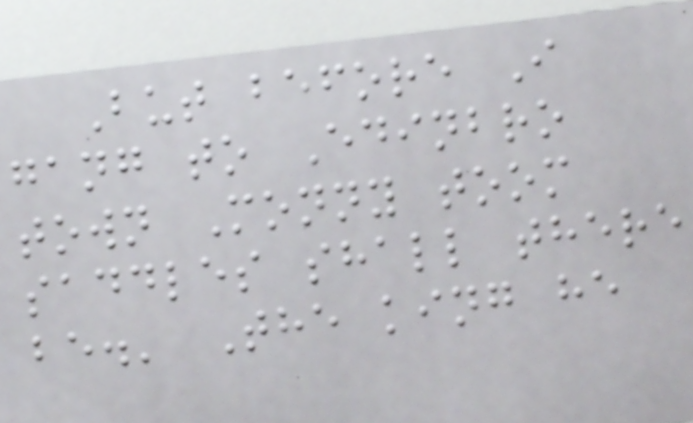But before I
gang to Edinbro
town Monny toom
saddles shall there
be.' The king he
